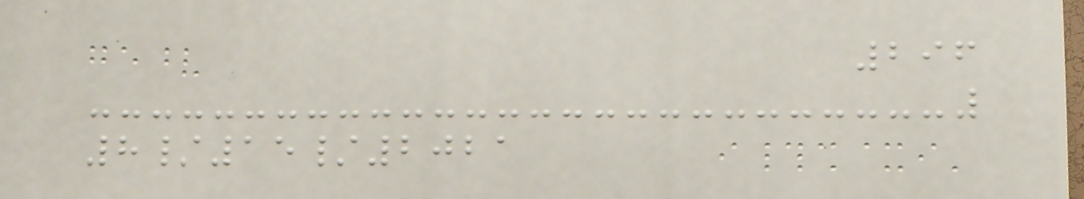296
8/15/2021
